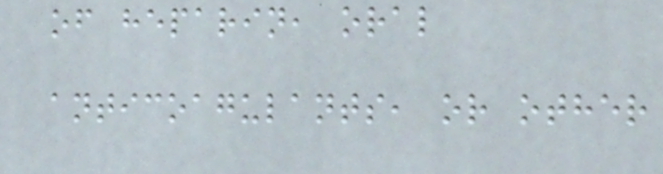of heparin, oral
anticoagulants, or other
